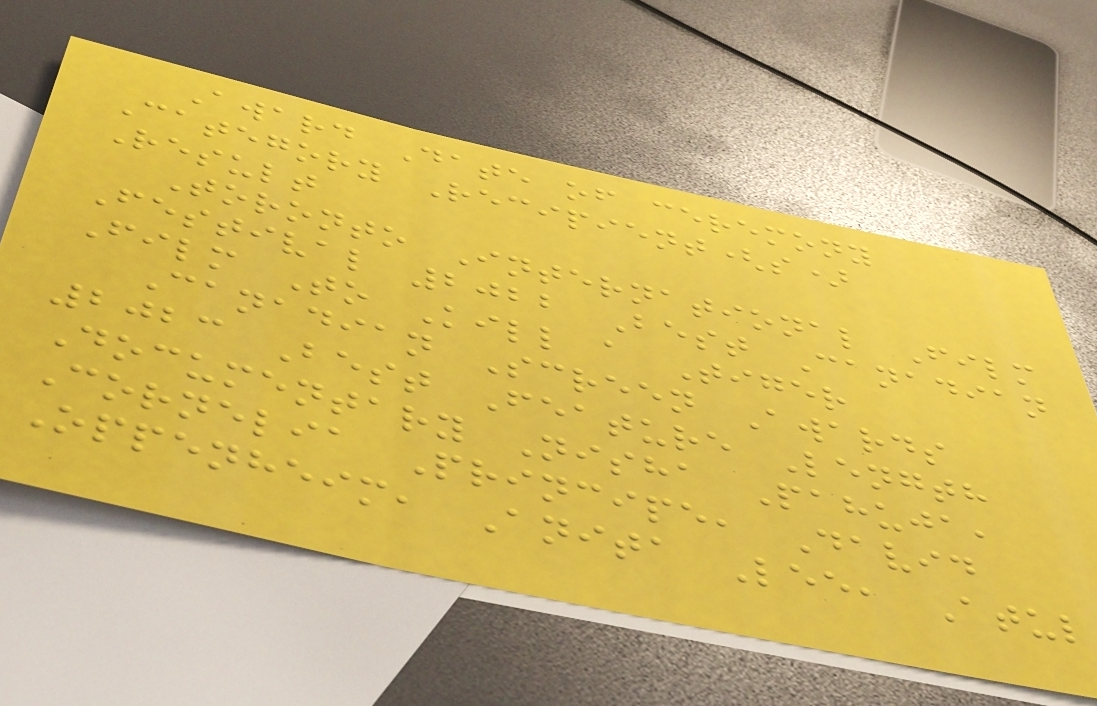Award Date of ceremony
Category Recipient(s)
Result
Toronto International Film
Festival 2022 Best Canadian
Film To Kill a Tiger
Canadian Screen Awards
2023 Best Feature Length
Documentary Nisha Pahuja,
Cornelia Principe, David
Oppenheim, Anita Lee, Atul
